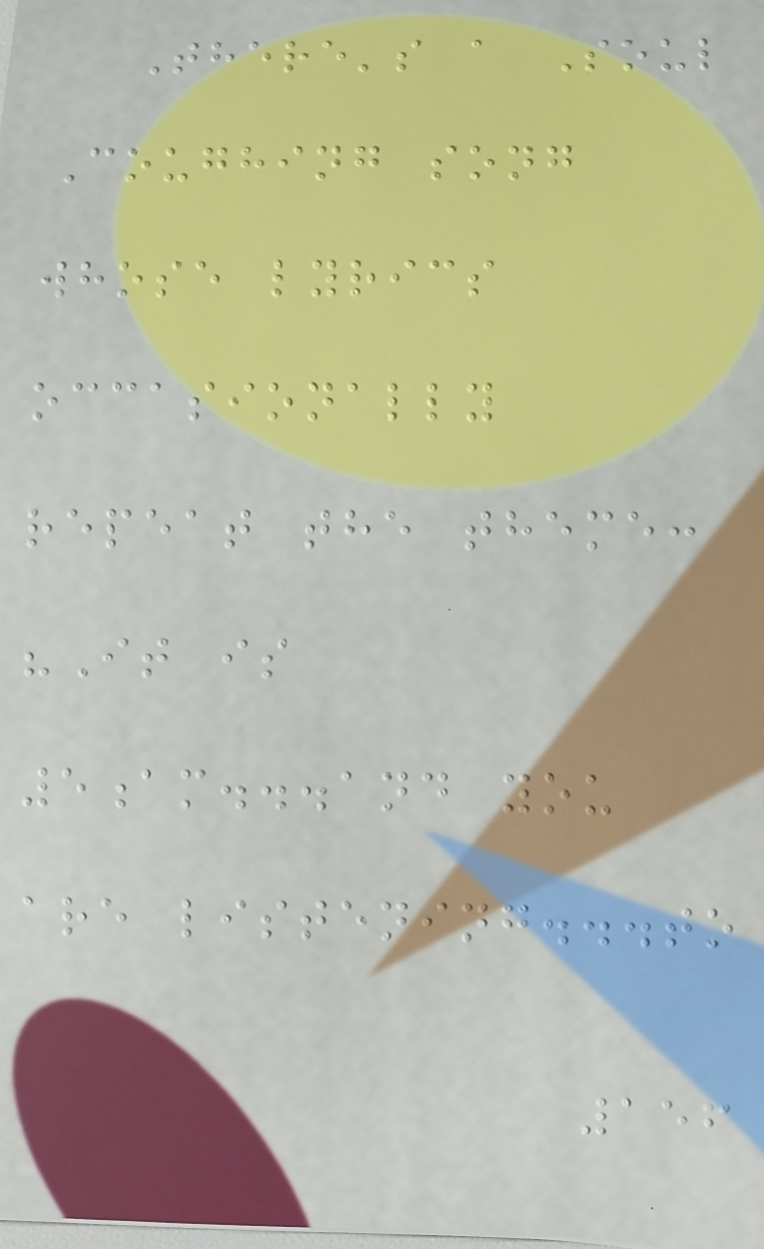There's a Soul
Coughing song
whose lyrics
occasionally
repeat the theme:
"It is
5am...and you
are listening...to
156
